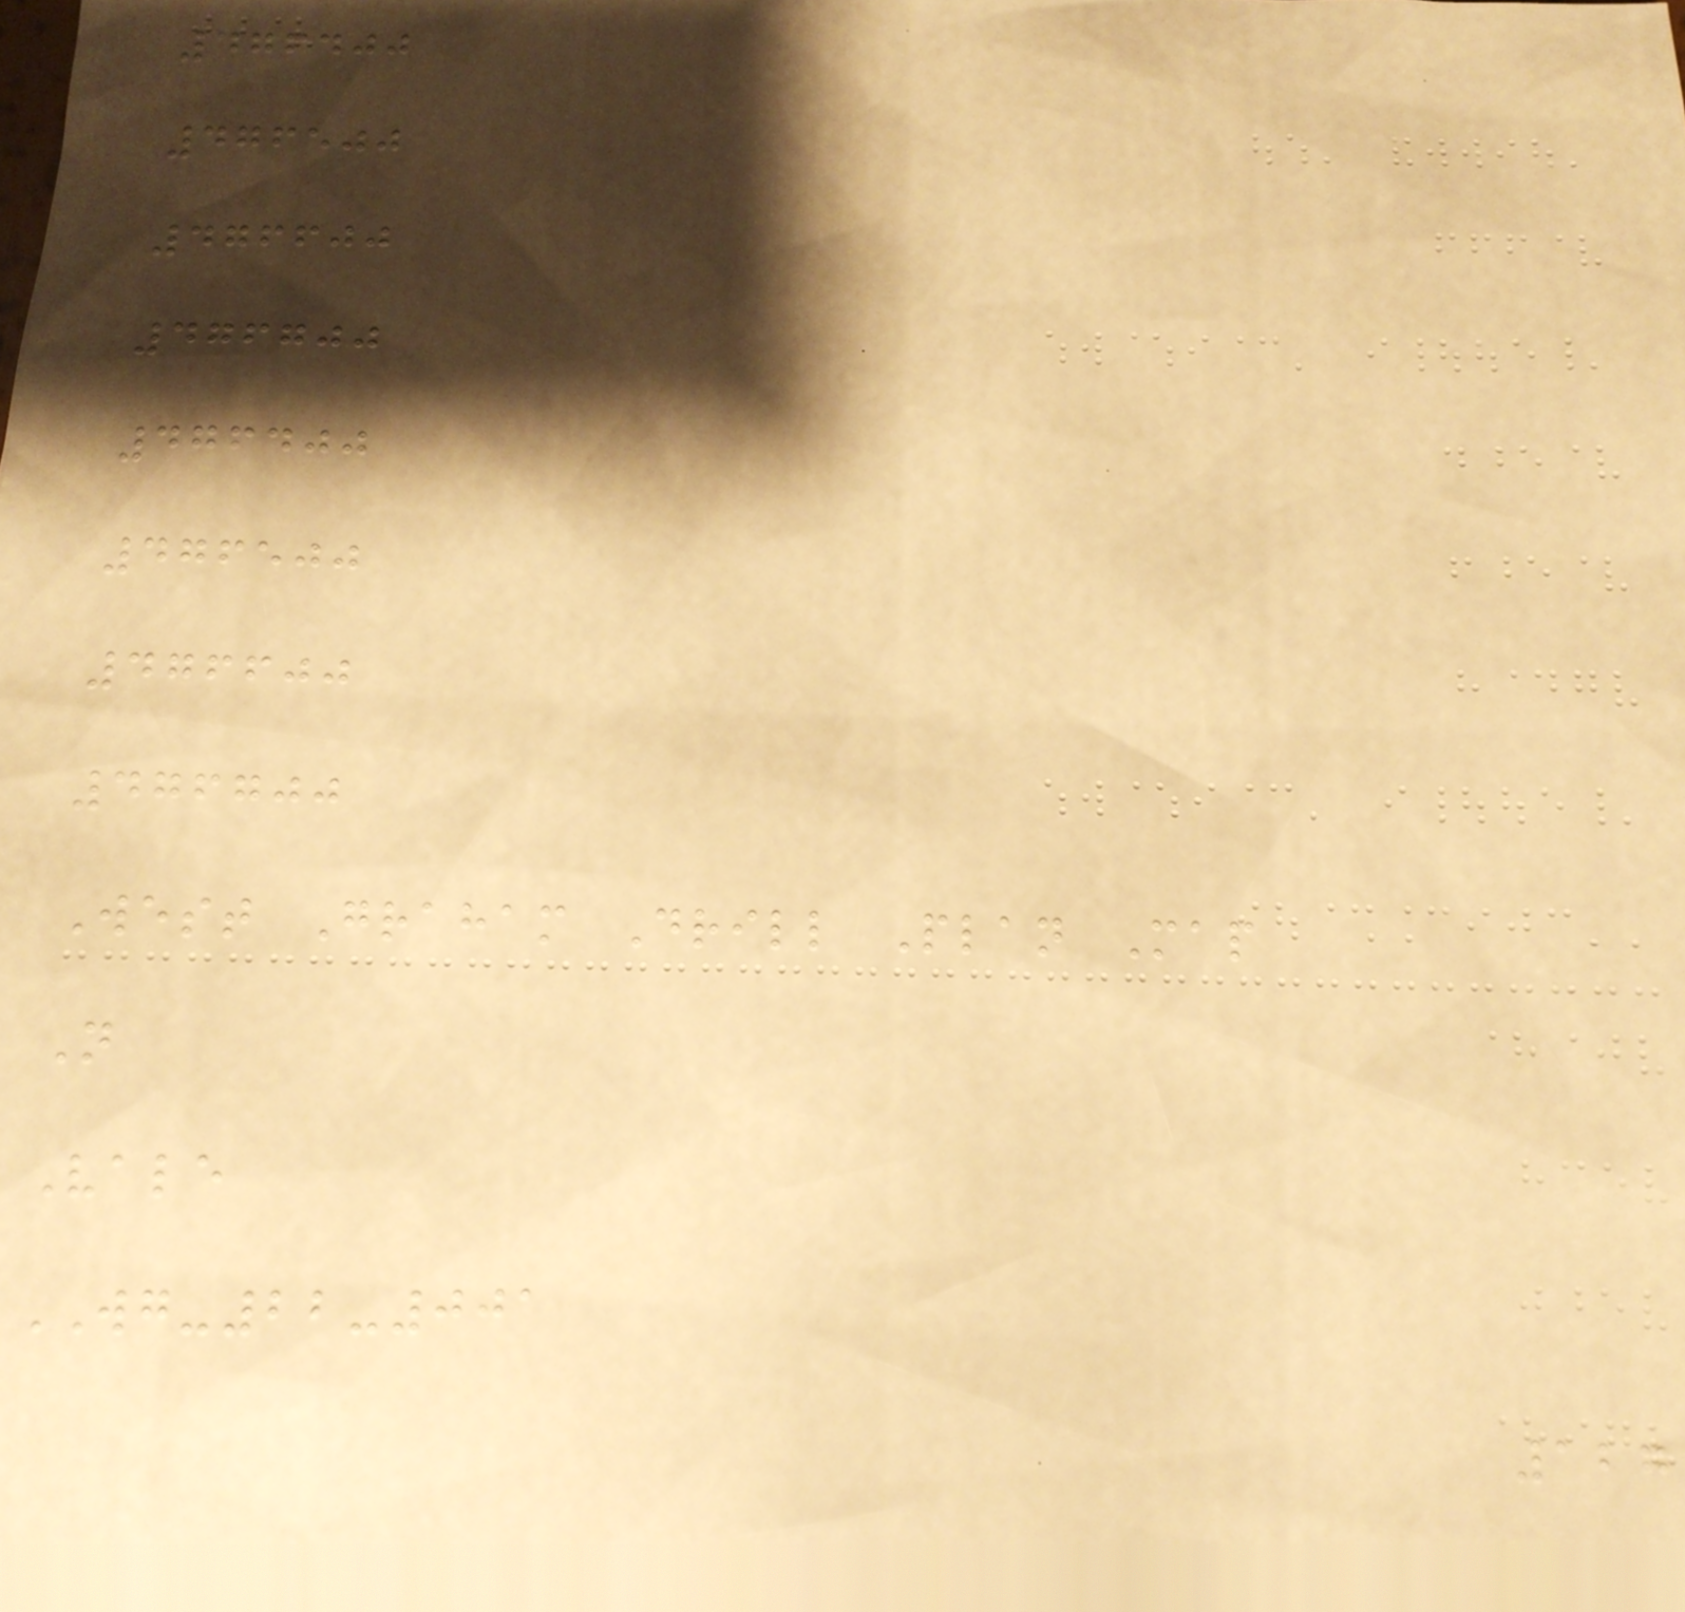476400
476500
476600
476700
476400
476500
476600
476700
West Graham Drill Plan Map
N
Vale
WG-22-001
127
